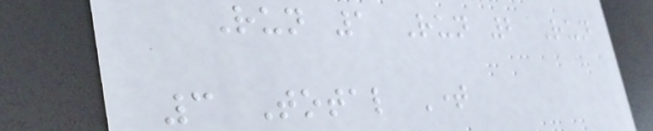Run 1 Run 2 Run
3 Total Time
